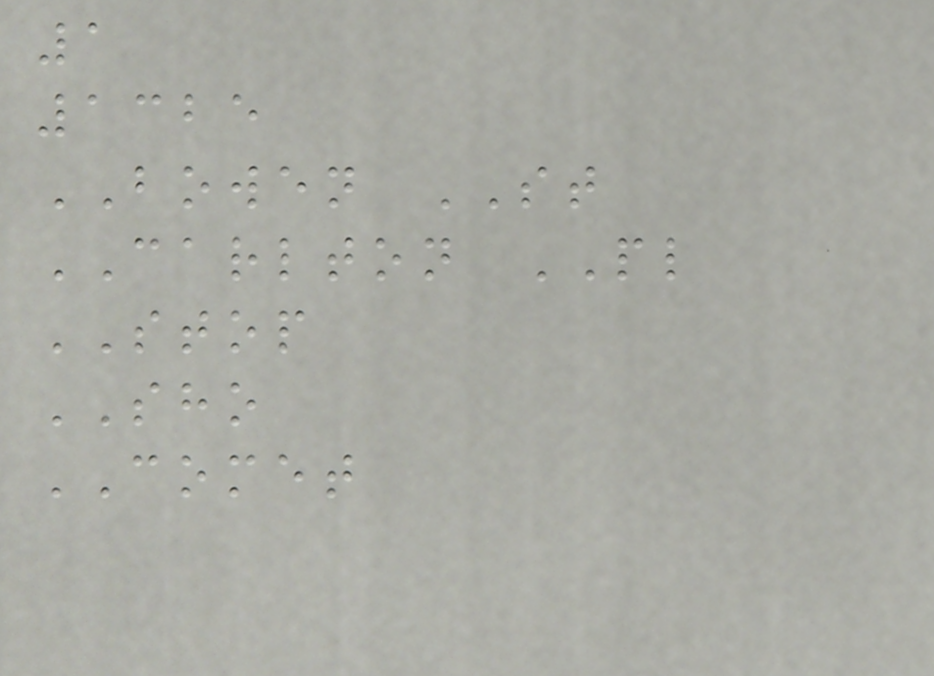1
1325
BOWEN ST
CARLTON PL
STOP
SHO
COMET
